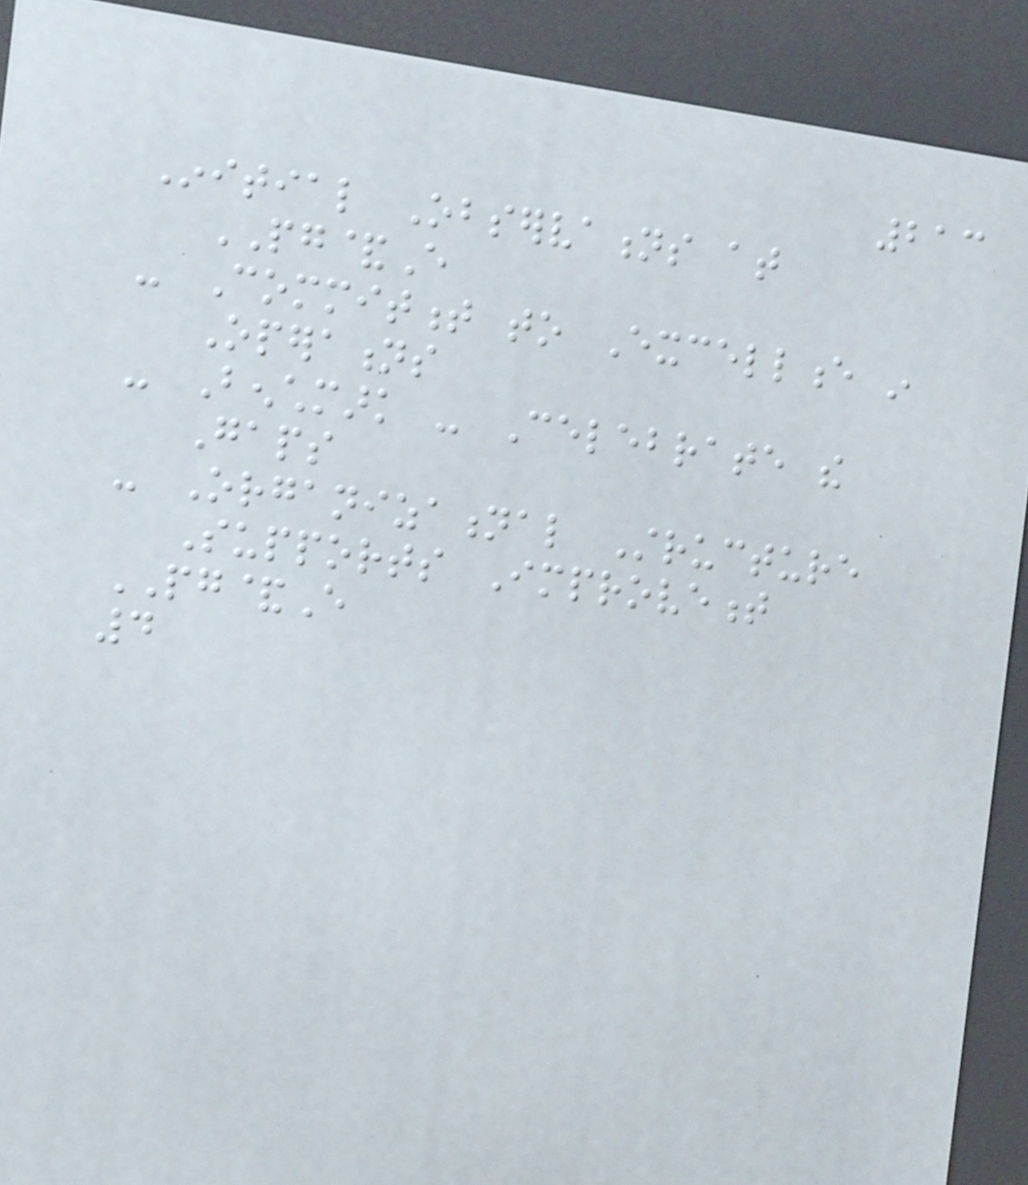213
Initial Observations at
PG&E
- Commitment to Excellence in
Operations
- Benchmark - Celebrate the
Gaps
- Organizational Structure
Supports Improvement
PG&E
4
